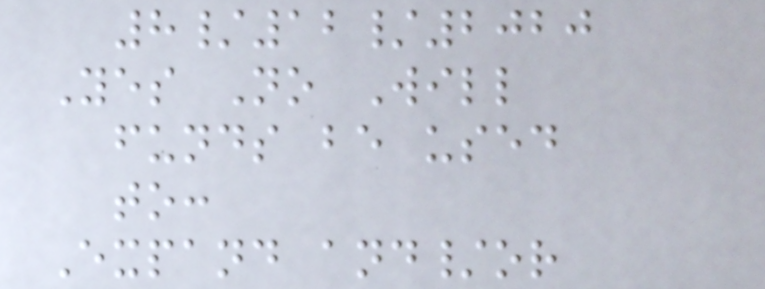8/12/2020
Yes No Will
funds be used
to:
Expand and/or
